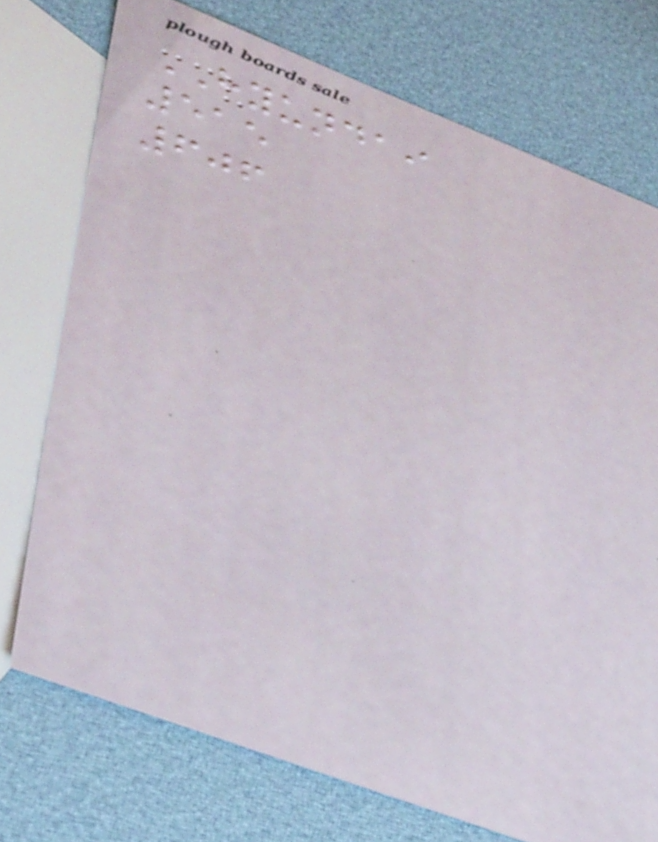HYUNDAI
515
606
